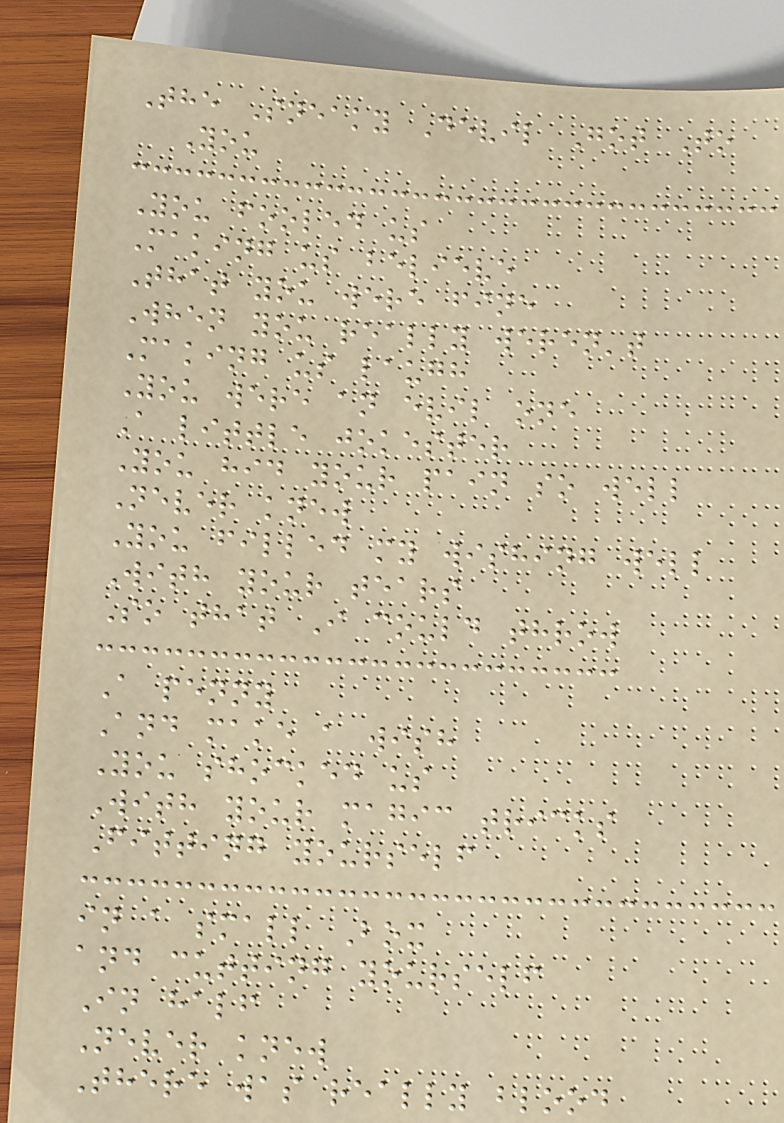The Sneaky Devil Got To
You
You fooled us
Making us believe
That you were fine
When you really weren't
Making us laugh
You were an evil one
A little jokester
You hid your pain so well
Never knew
You filled my wishing well
With your tears
So that I could throw
A penny
And make a wish
You shocked us
With your magic tricks
Fitting yourself
in a small Box
and cutting yourself
In half
Never knew
There was really blood
